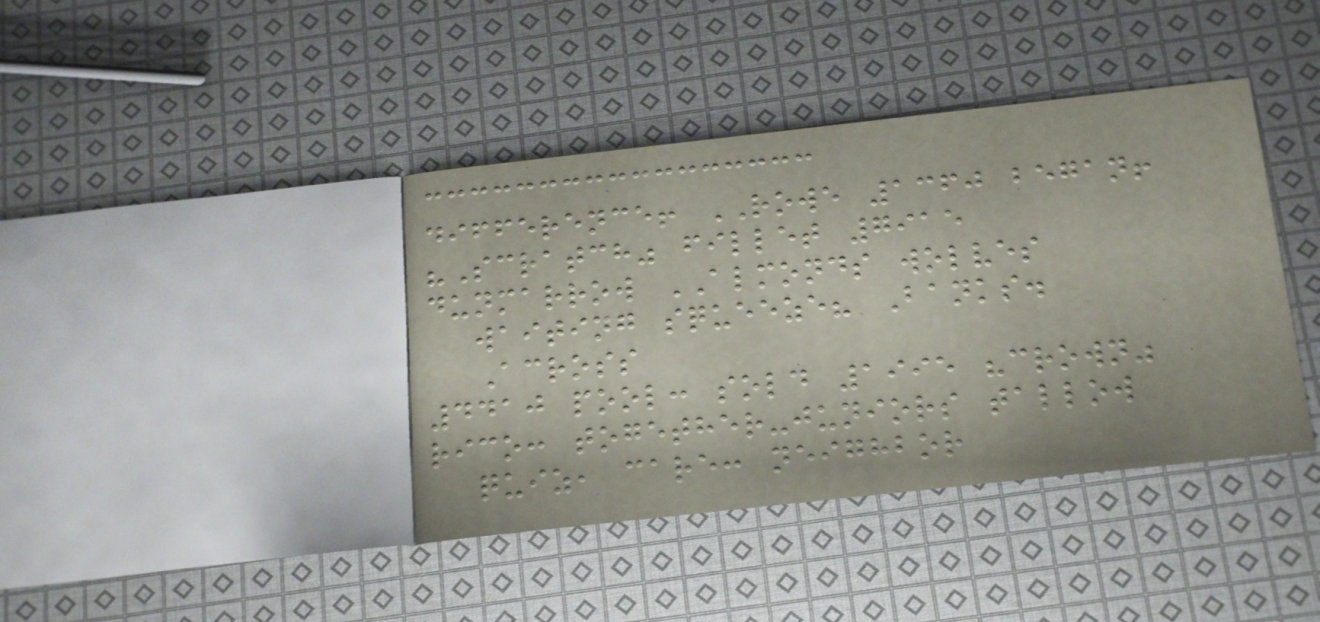difference! ROWE 1360 began!
"Scratch" fillet 7915
dunmarrow ALMONDS wolves
waiting squeeze? Banks.
Across
4410 pool: sold 1995 "crown"
rico: together-juniors tallow
quiz, care: neighbor
